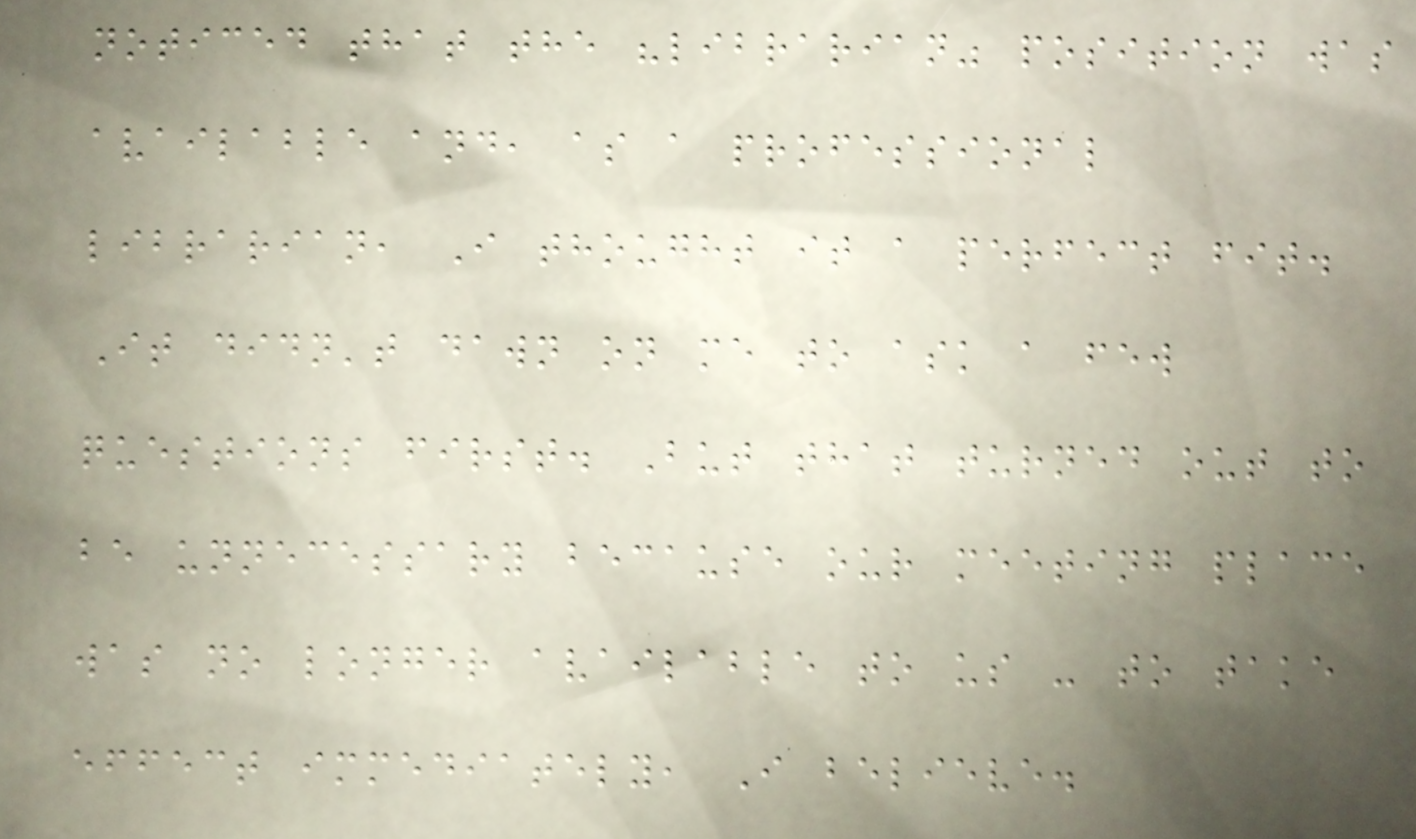noticed that the "librarian" position was
available and, as a professional
librarian, I thought it a perfect fit.
It didn't dawn on me to ask a few
questions first. But that turned out to
be unnecessary because our meeting place
was no longer available to us - to take
effect immediately, I believe.
